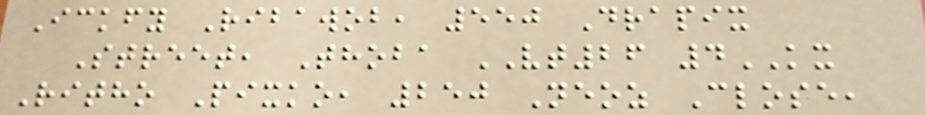Ickfy Ribawob, 550 Drapix
Street, Thoba VT26 4KX
Ritho Pixko, 250 Neoz Close,
